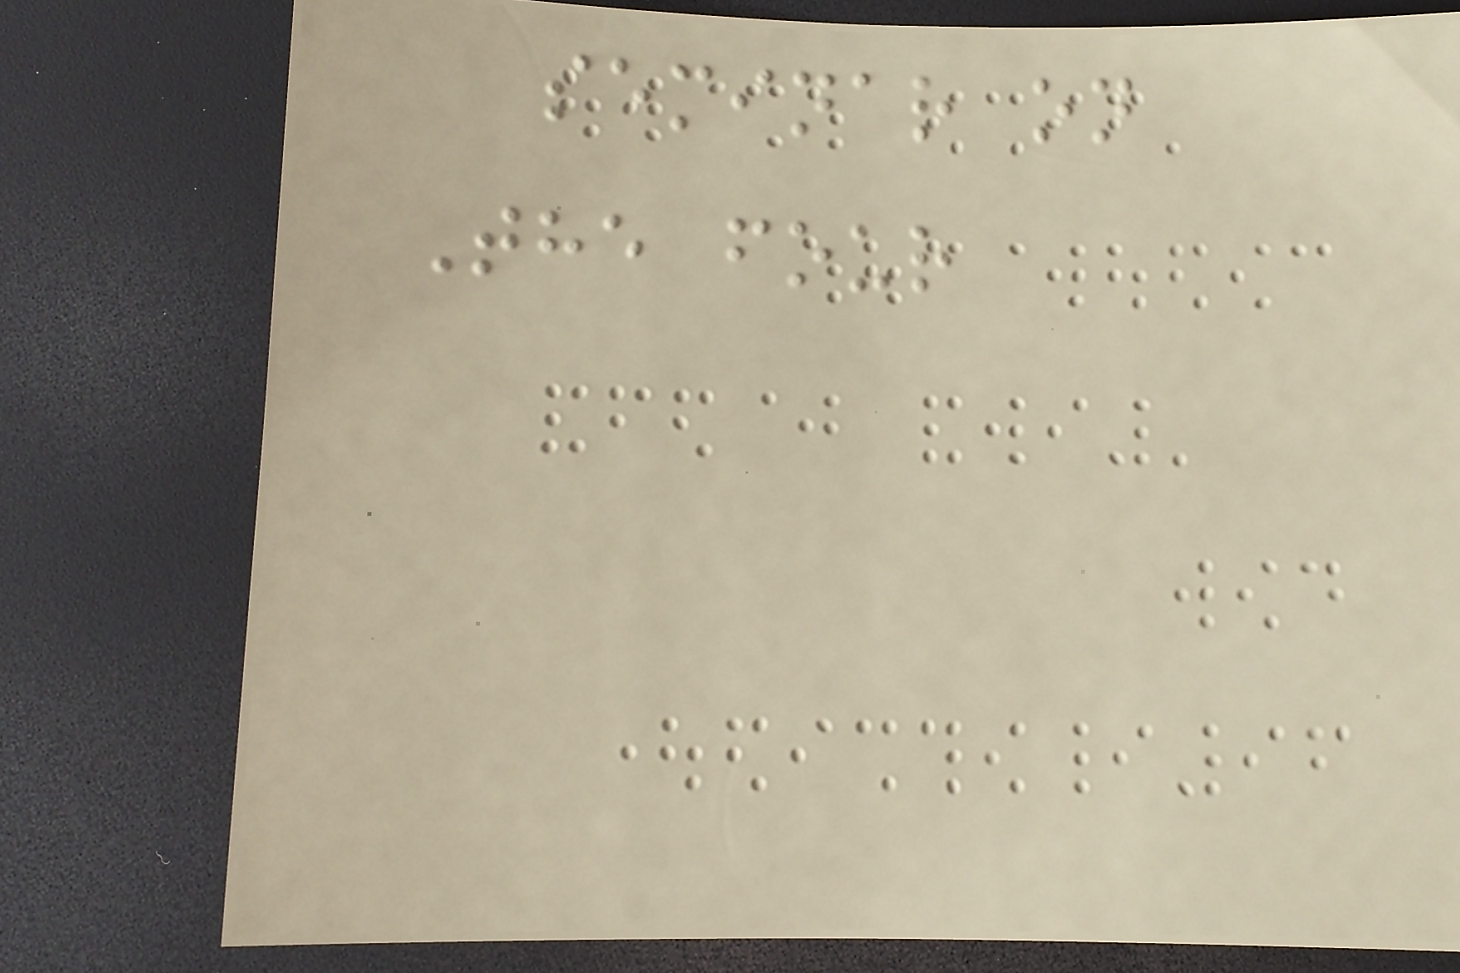seminar on
The four
